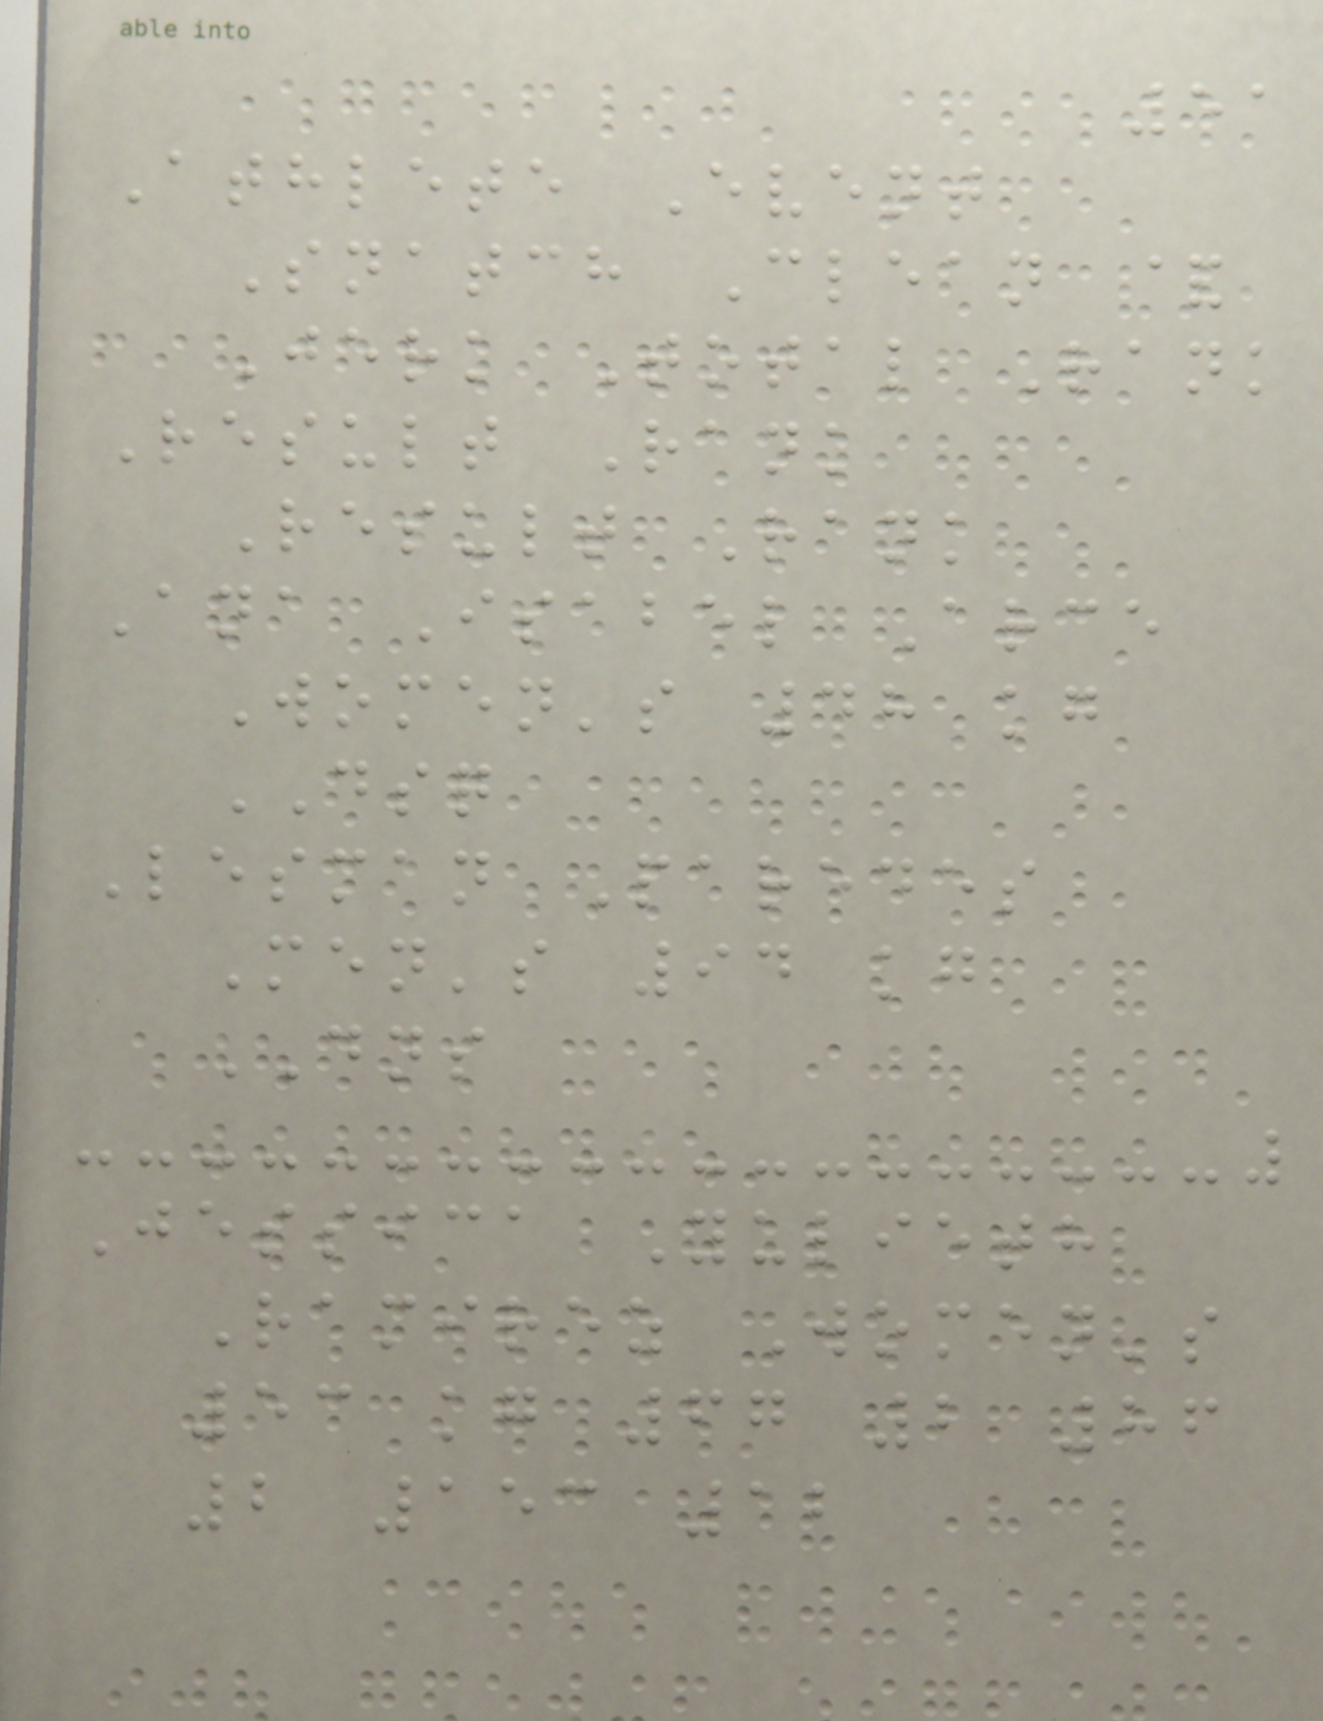51
Athlete Event
Snatch Clean &
Jerk Total Rank
Result Rank
Result Rank
Ana Isabel Arce
Women's 48 kg
DSQ
Lesman Paredes
Men's 94 kg
DNS
Jessica Yulieth
Ramirez Women's
53 kg 67 2 86
2 153 12
